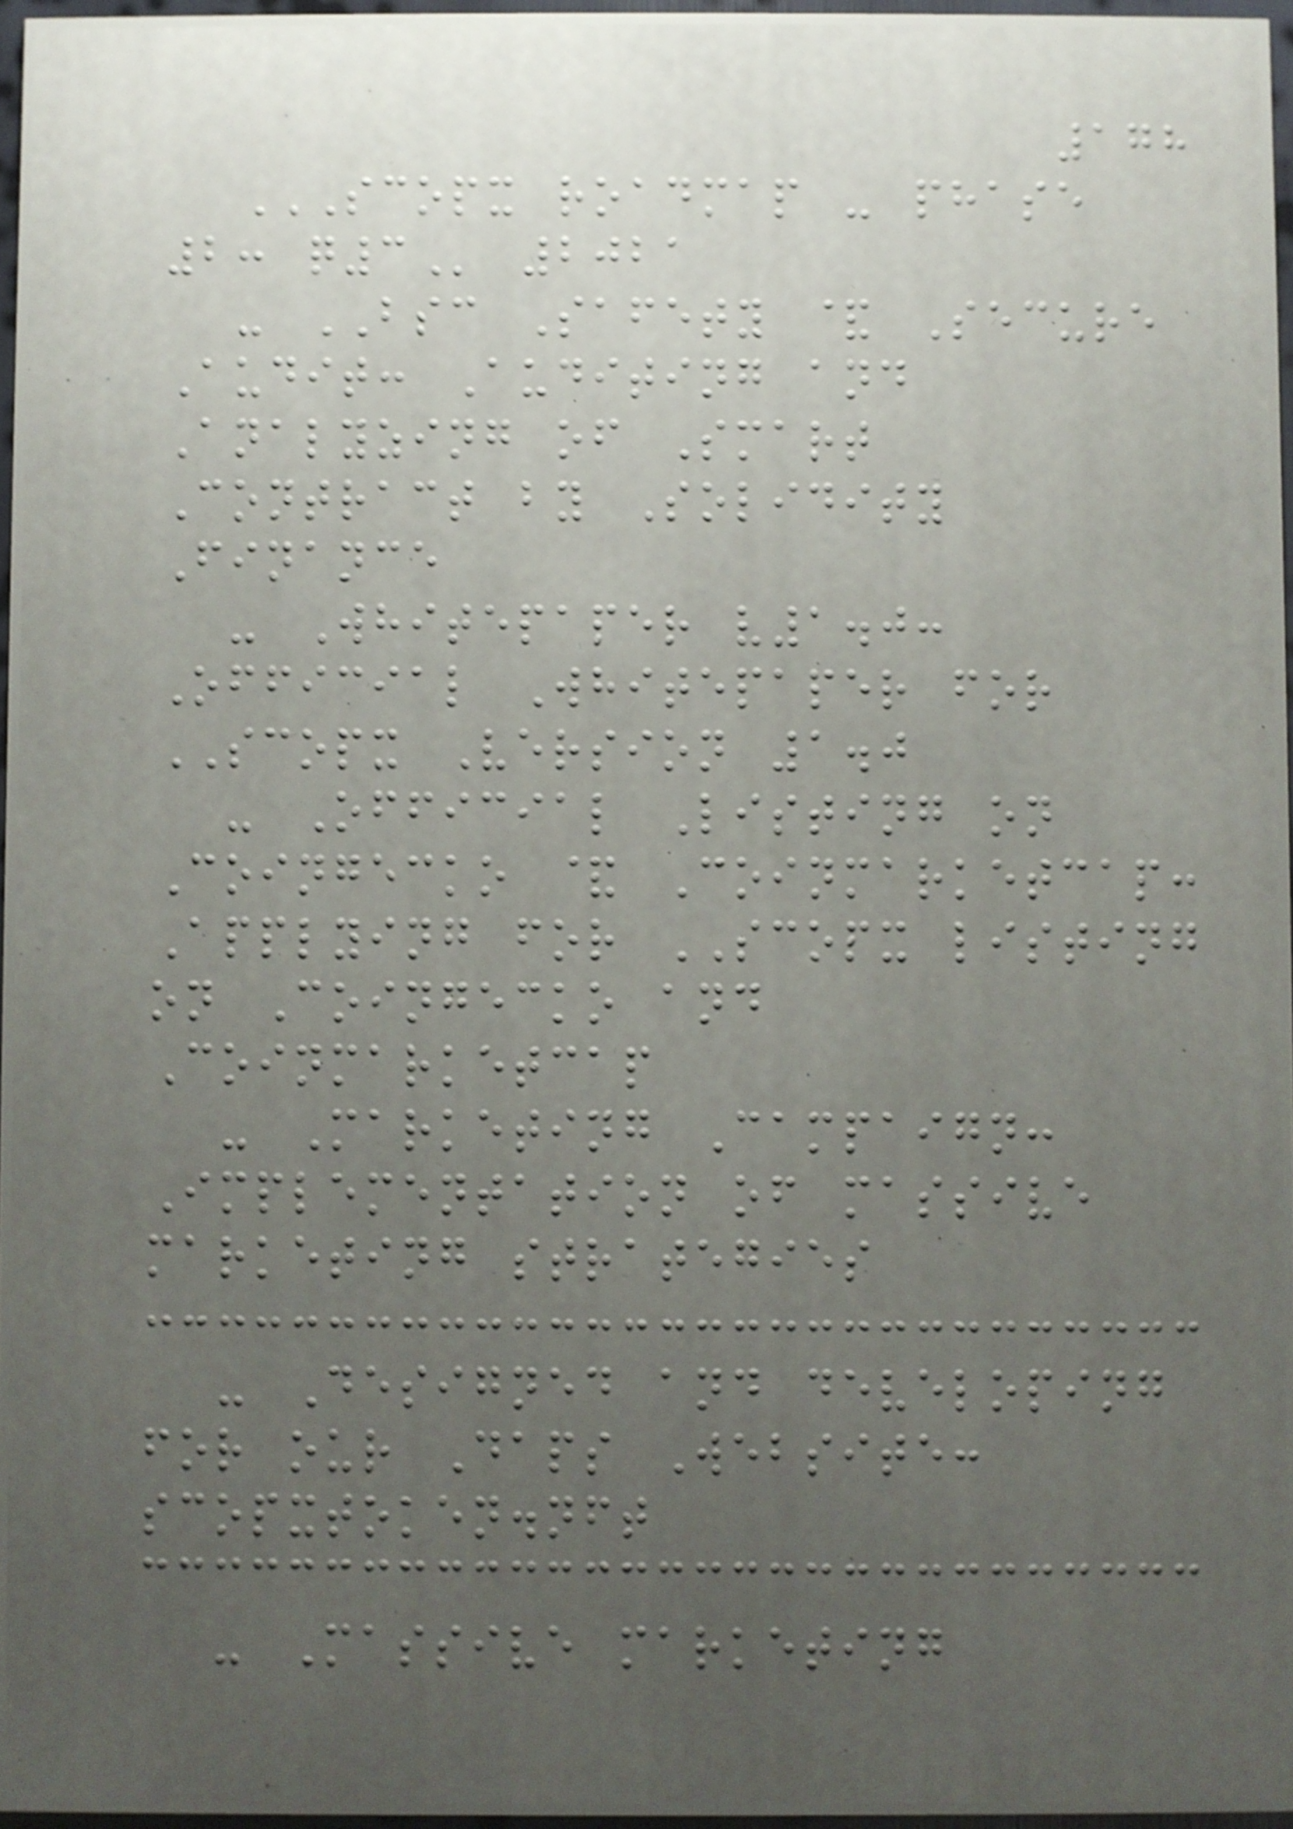178
SCOPX ROADMAP - PHASE
2: Q3 2021
- BSC Safety & Secure
Audit: Auditing and
Analyzing of Smart
Contract by Solidity
Finance
- Whitepaper v1.0:
Official Whitepaper for
SCOPX Version 1.0
- Official Listing on
Coingecko & Coinmarketcap:
Applying for SCOPX listing
on Coingecko and
Coinmarketcap
- Marketing Campaign:
Implementation of massive
marketing strategies
- Designed and developing
for our Daps Website:
scopxtoken.nft
- Massive marketing
